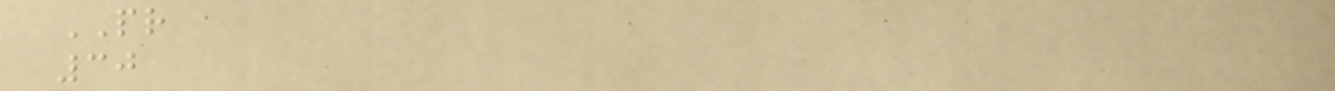PR
30
